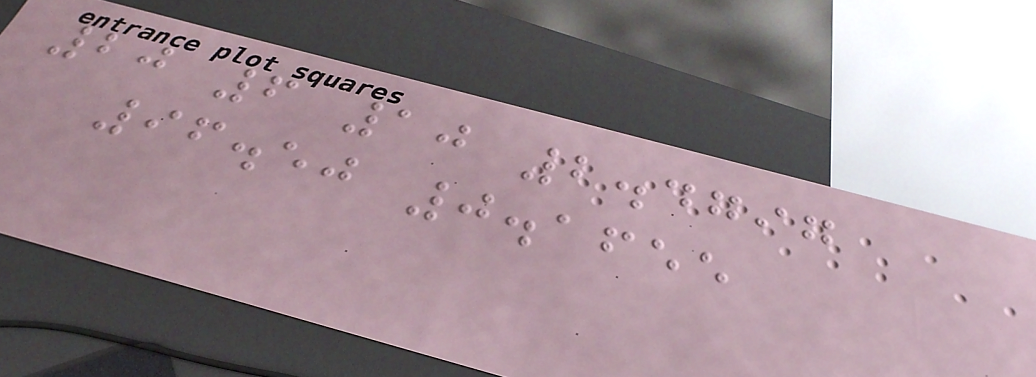20 6 10 2.4797
96.50 0.1655
